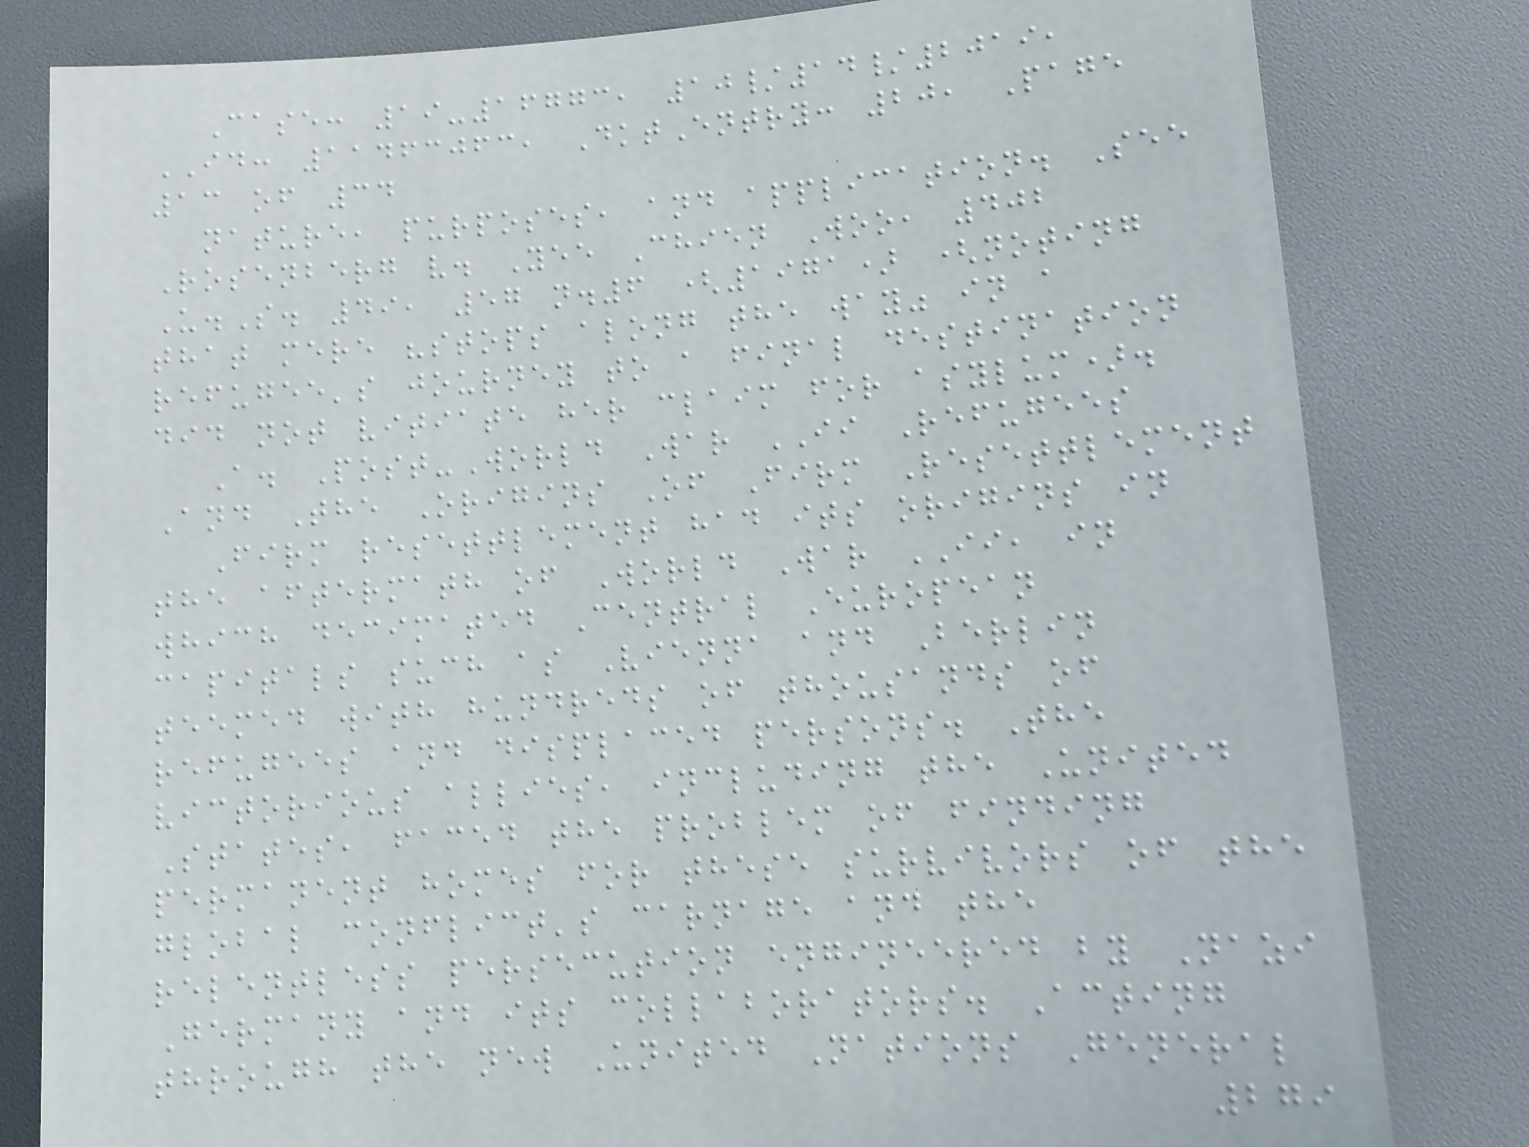Case: 19-16773, 10/14/2019,
ID: 11463063, DktEntry: 20, Page
13 of 34
nature, purposes, and application. See
Rosenberg v. Yee Chien Woo, 402
U.S. 49, 57 n.6 (1971) (noting
that mere "stops along the way" in a
refugee's journey to a final destination
did not vitiate her claim for asylum).
A. Post-World War II Refugees
And The Origins Of Firm Resettlement
Firm resettlement had its origins in
the aftermath of World War II, in
which decimated Central European
capitals such as Vienna and Berlin
teemed with hundreds of thousands of
refugees and displaced persons. The
victorious allies, including the United
States, faced the problem of finding
permanent homes for these survivors of the
global conflict's carnage and the
relentless persecution engineered by Nazi
Germany and its collaborators. Acting
through the new United Nations General
279
